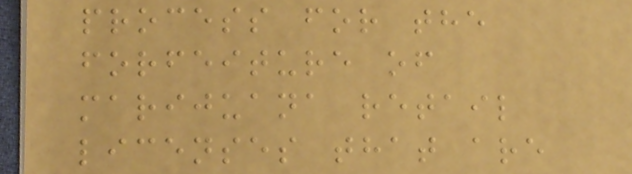process for the
forfeiture of
marijuana retail
licenses that are
